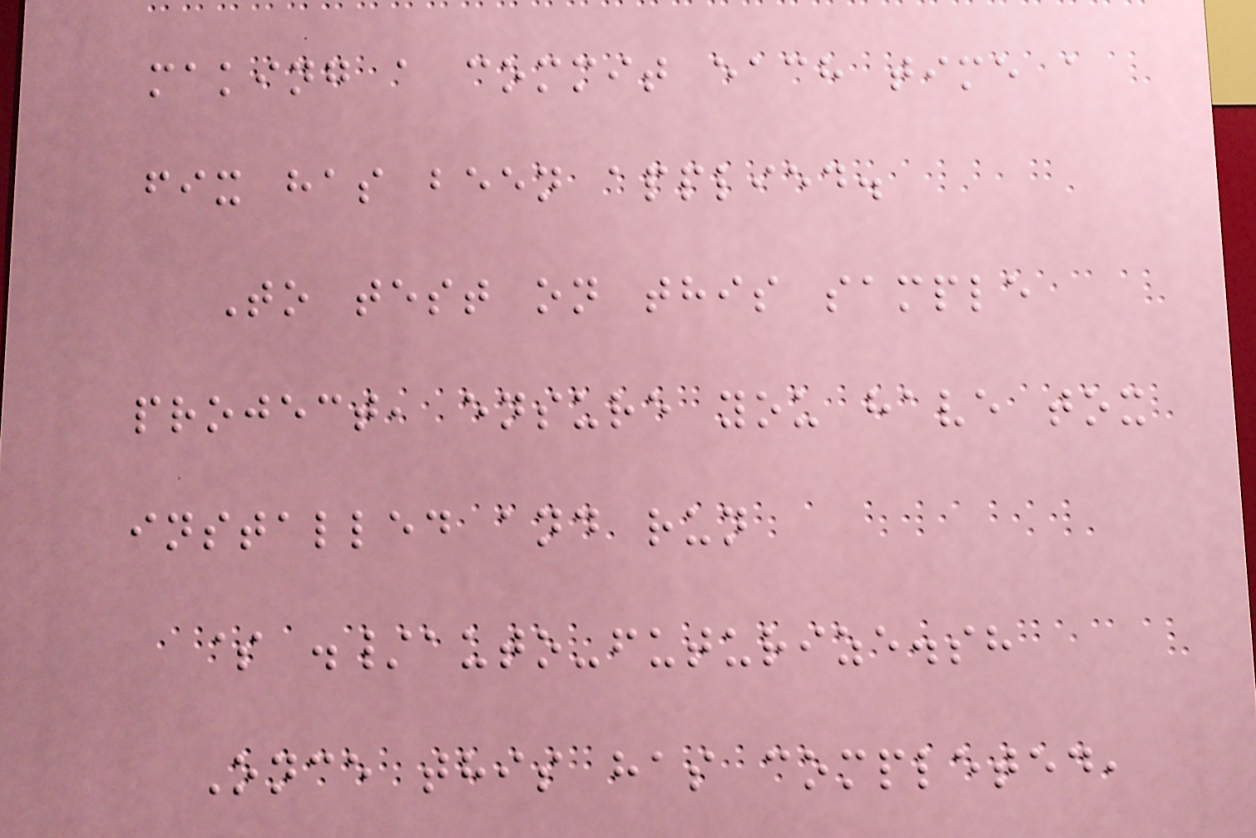making a commit each time a
fix has been applied.
To test on this sample
project, ensure you have tox
installed and run
$ ./auto-futurize.sh
Once this has completed,
